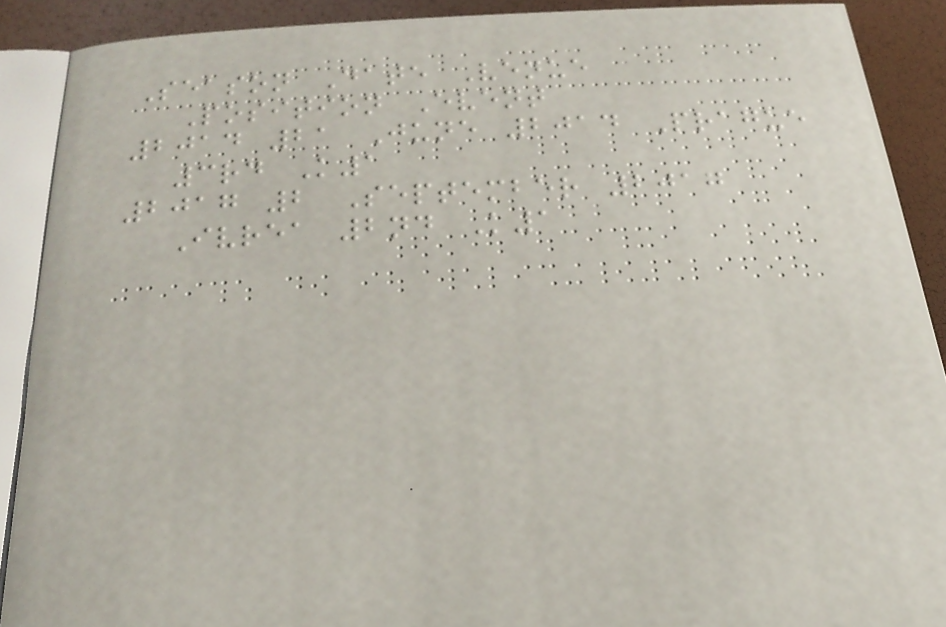Season Date Venue
Position Event
2014 21 June 2014 Prague
3rd K1
2017 2 September 2017
Ivrea 2nd K1
